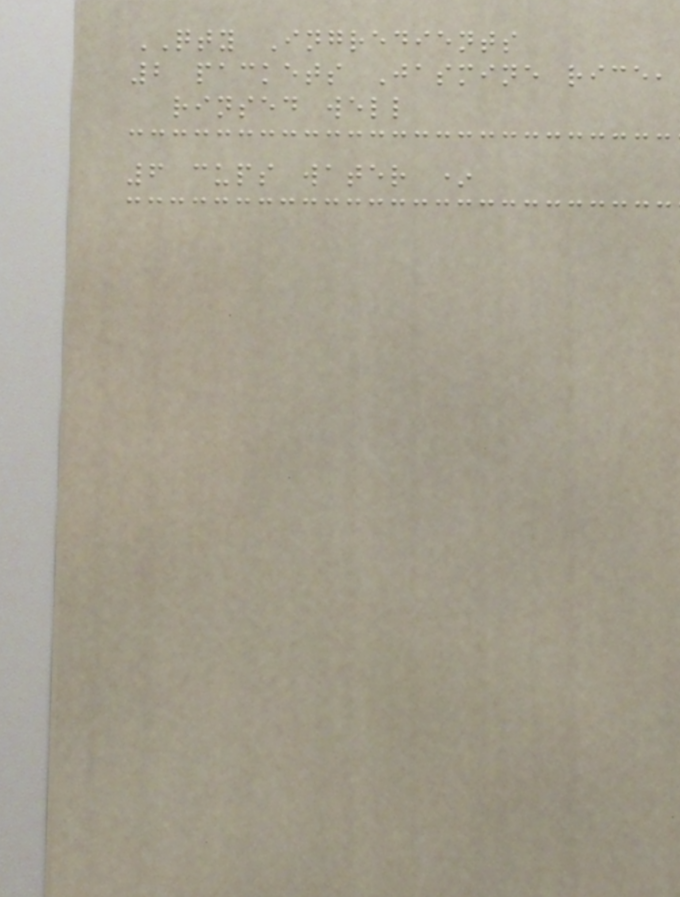QTY Ingredients
2 packets Jasmine rice,
rinsed well
6 cups water *
